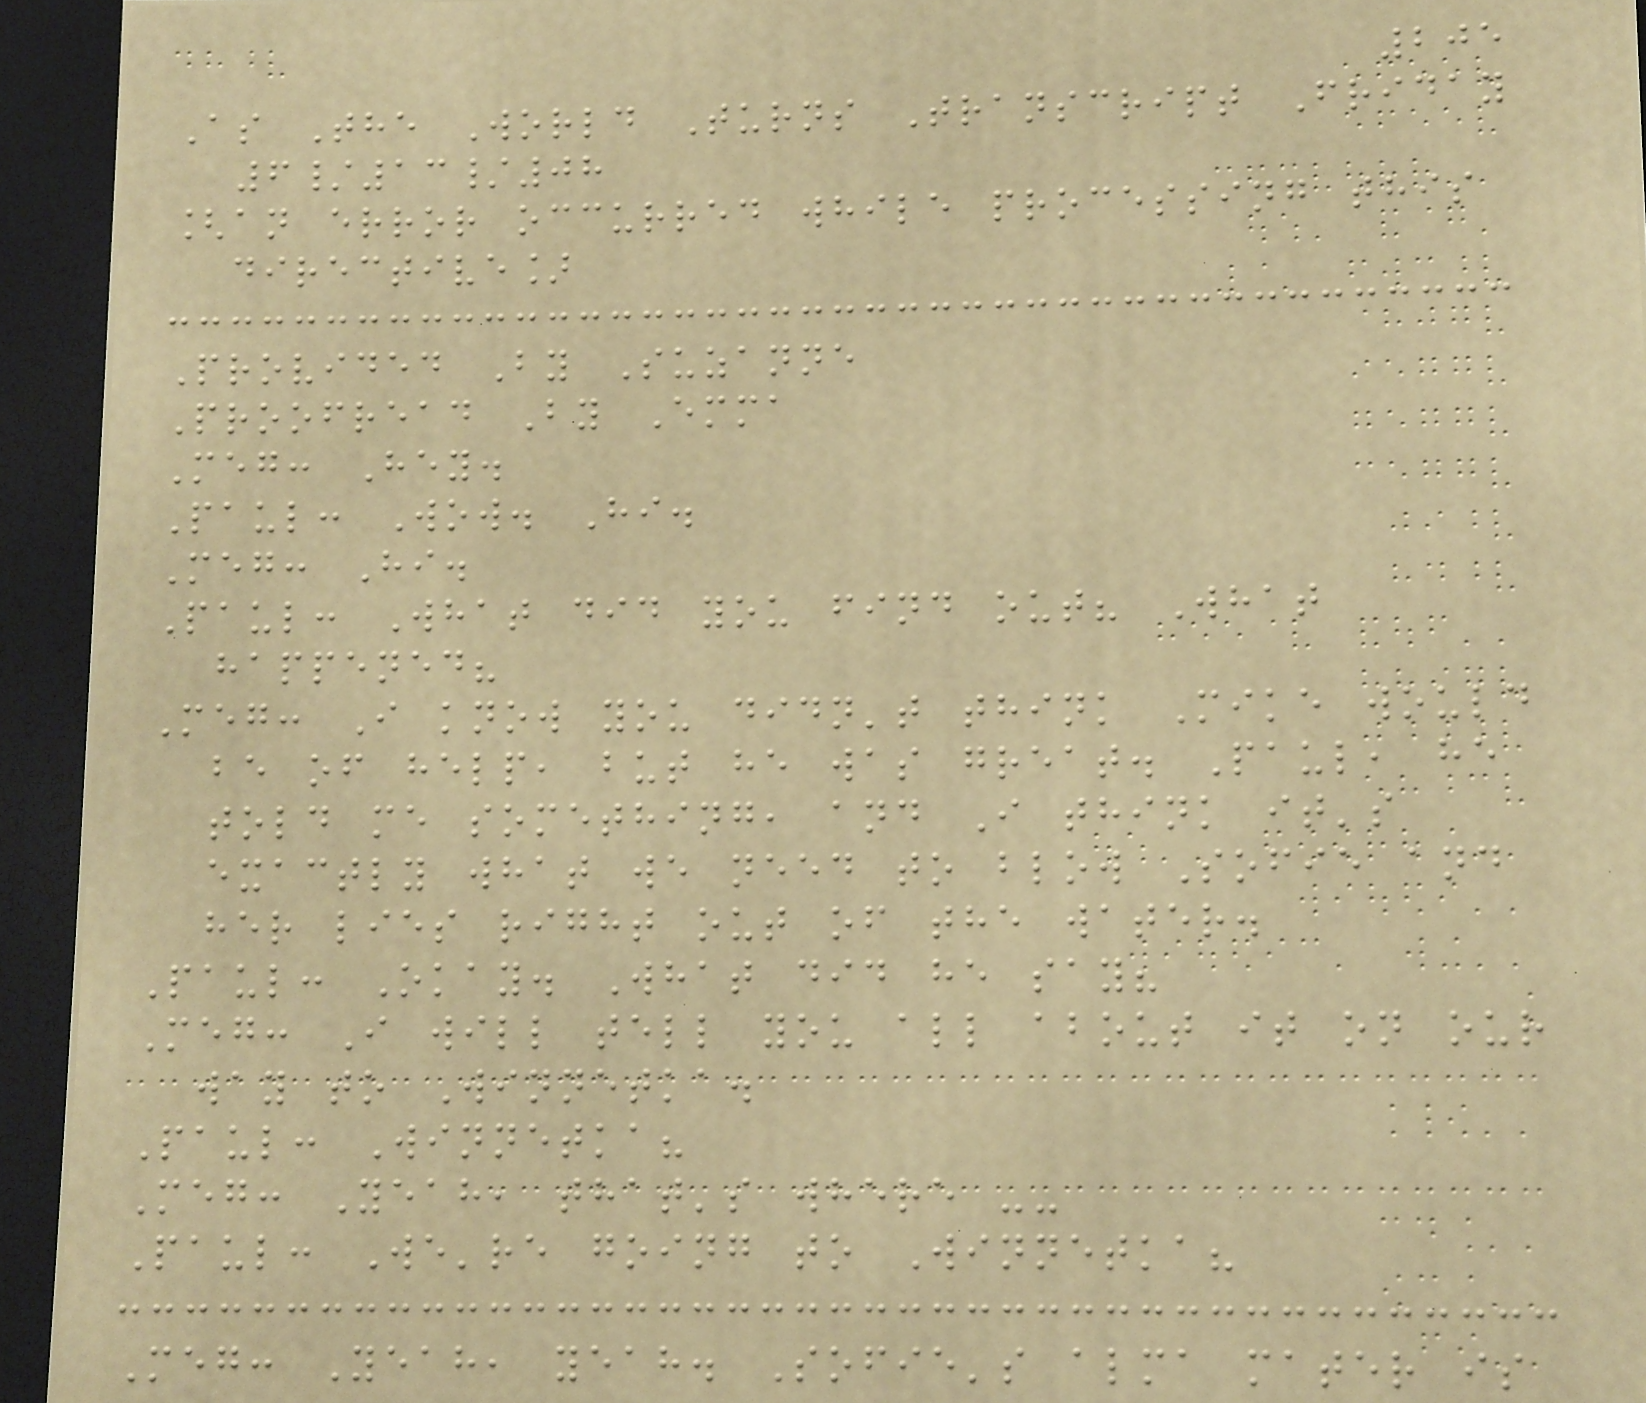205
As The World Turns Transcript Friday
6/13/08
[an error occurred while processing this
directive]
Provided By Suzanne
Proofread By Emma
Meg: Hey.
Paul: Wow. Hi.
Meg: Hi.
Paul: What did you find out? What
happened?
Meg: I know you didn't think Mike would
be of help, but he was great. Paul, he
told me something, and I think it's
exactly what we need to blow Sofie and
her lies right out of the water.
Paul: Okay. What did he say?
Meg: I will tell you all about it on our
way to Winnetka.
Paul: Winnetka?
Meg: Yeah, that's where --
Paul: We're going to Winnetka?
Meg: Yeah, yeah. Sofie's alma mater is
